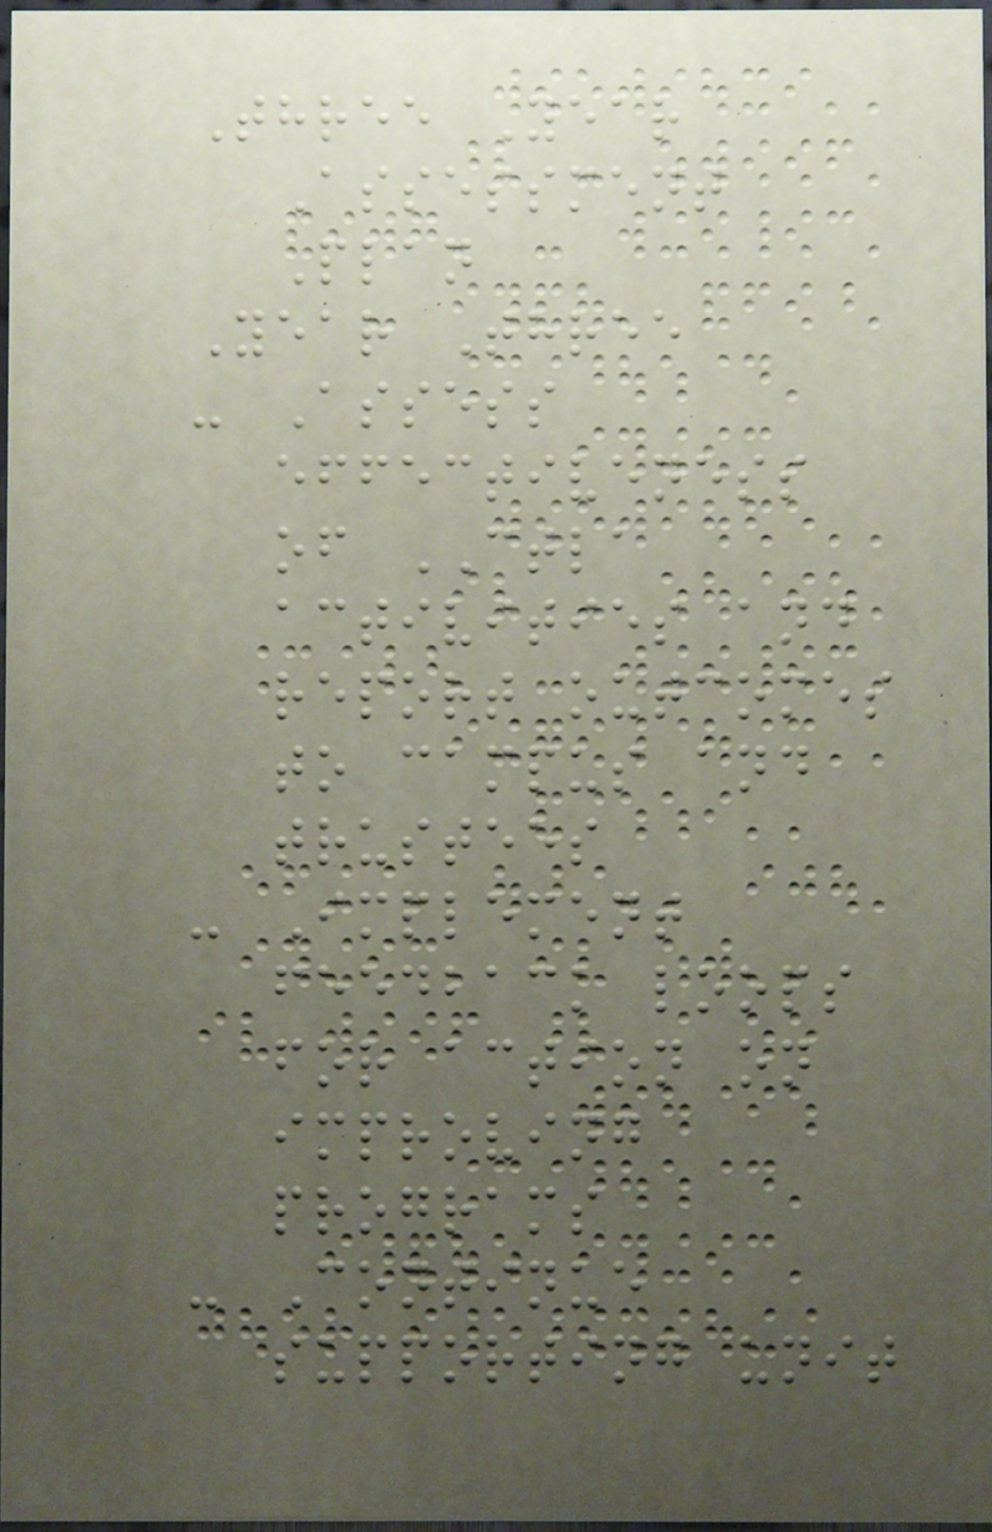Three Year
Assessment
Plan
Year Three
- Assess
effectiveness
of CTLA
activities and
report outcomes
to campus and
trustees
- Implement
feedback loops
for action on
improving
programs
- Continue
supporting unit
